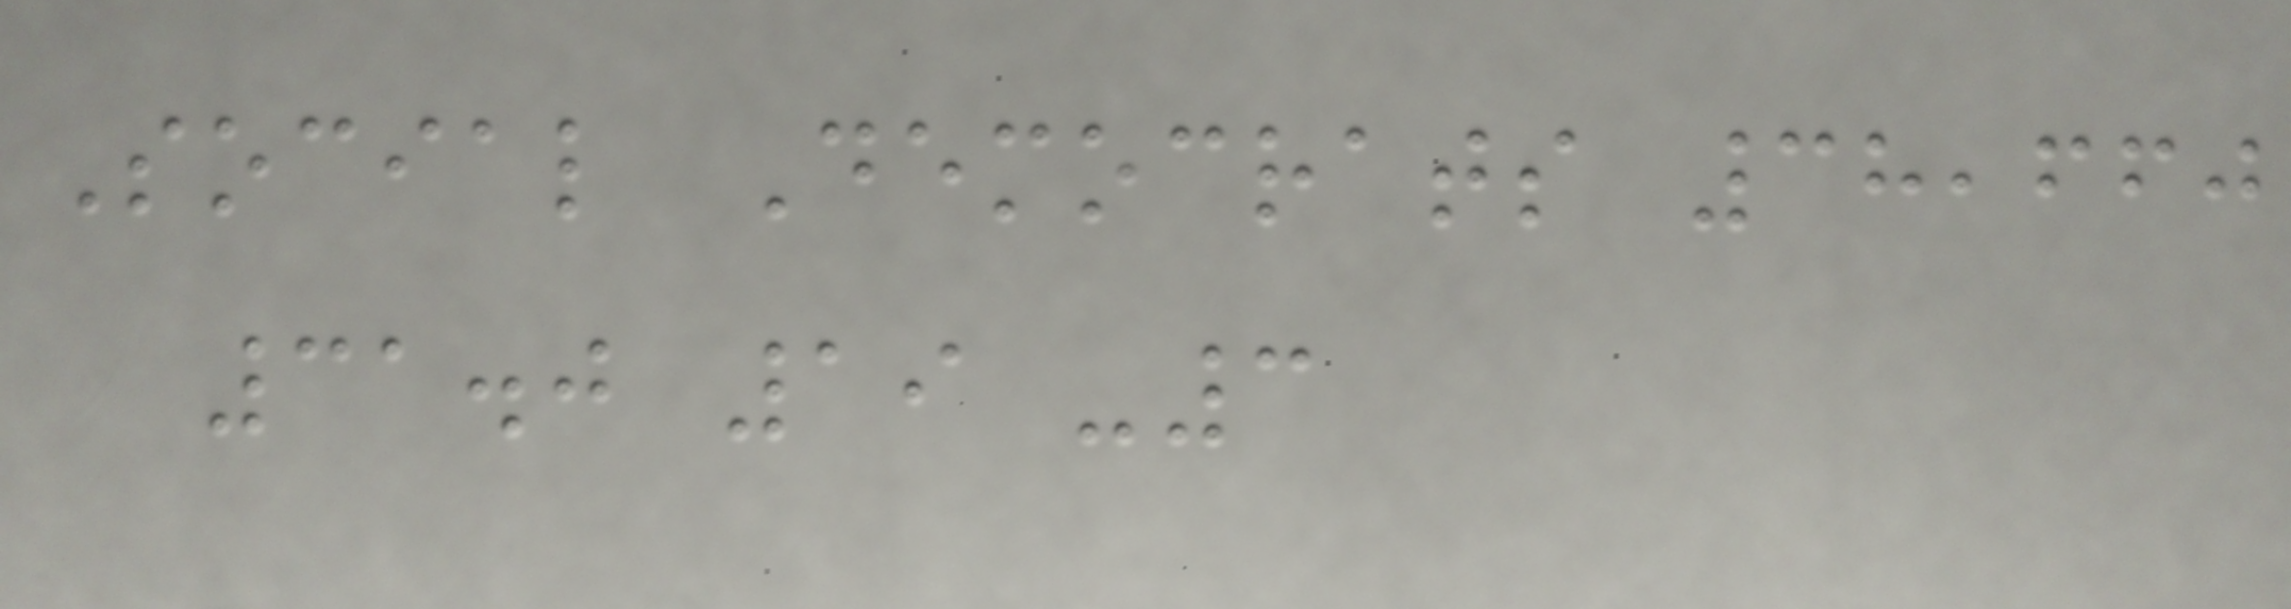Social Democrats 38,660
31.0 19 -3
